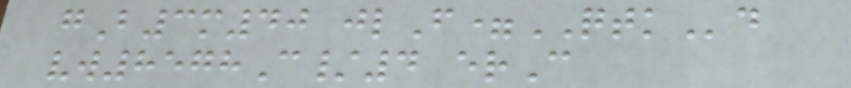gB3m40 jlF=QTKd
vw8578C/4 erC
